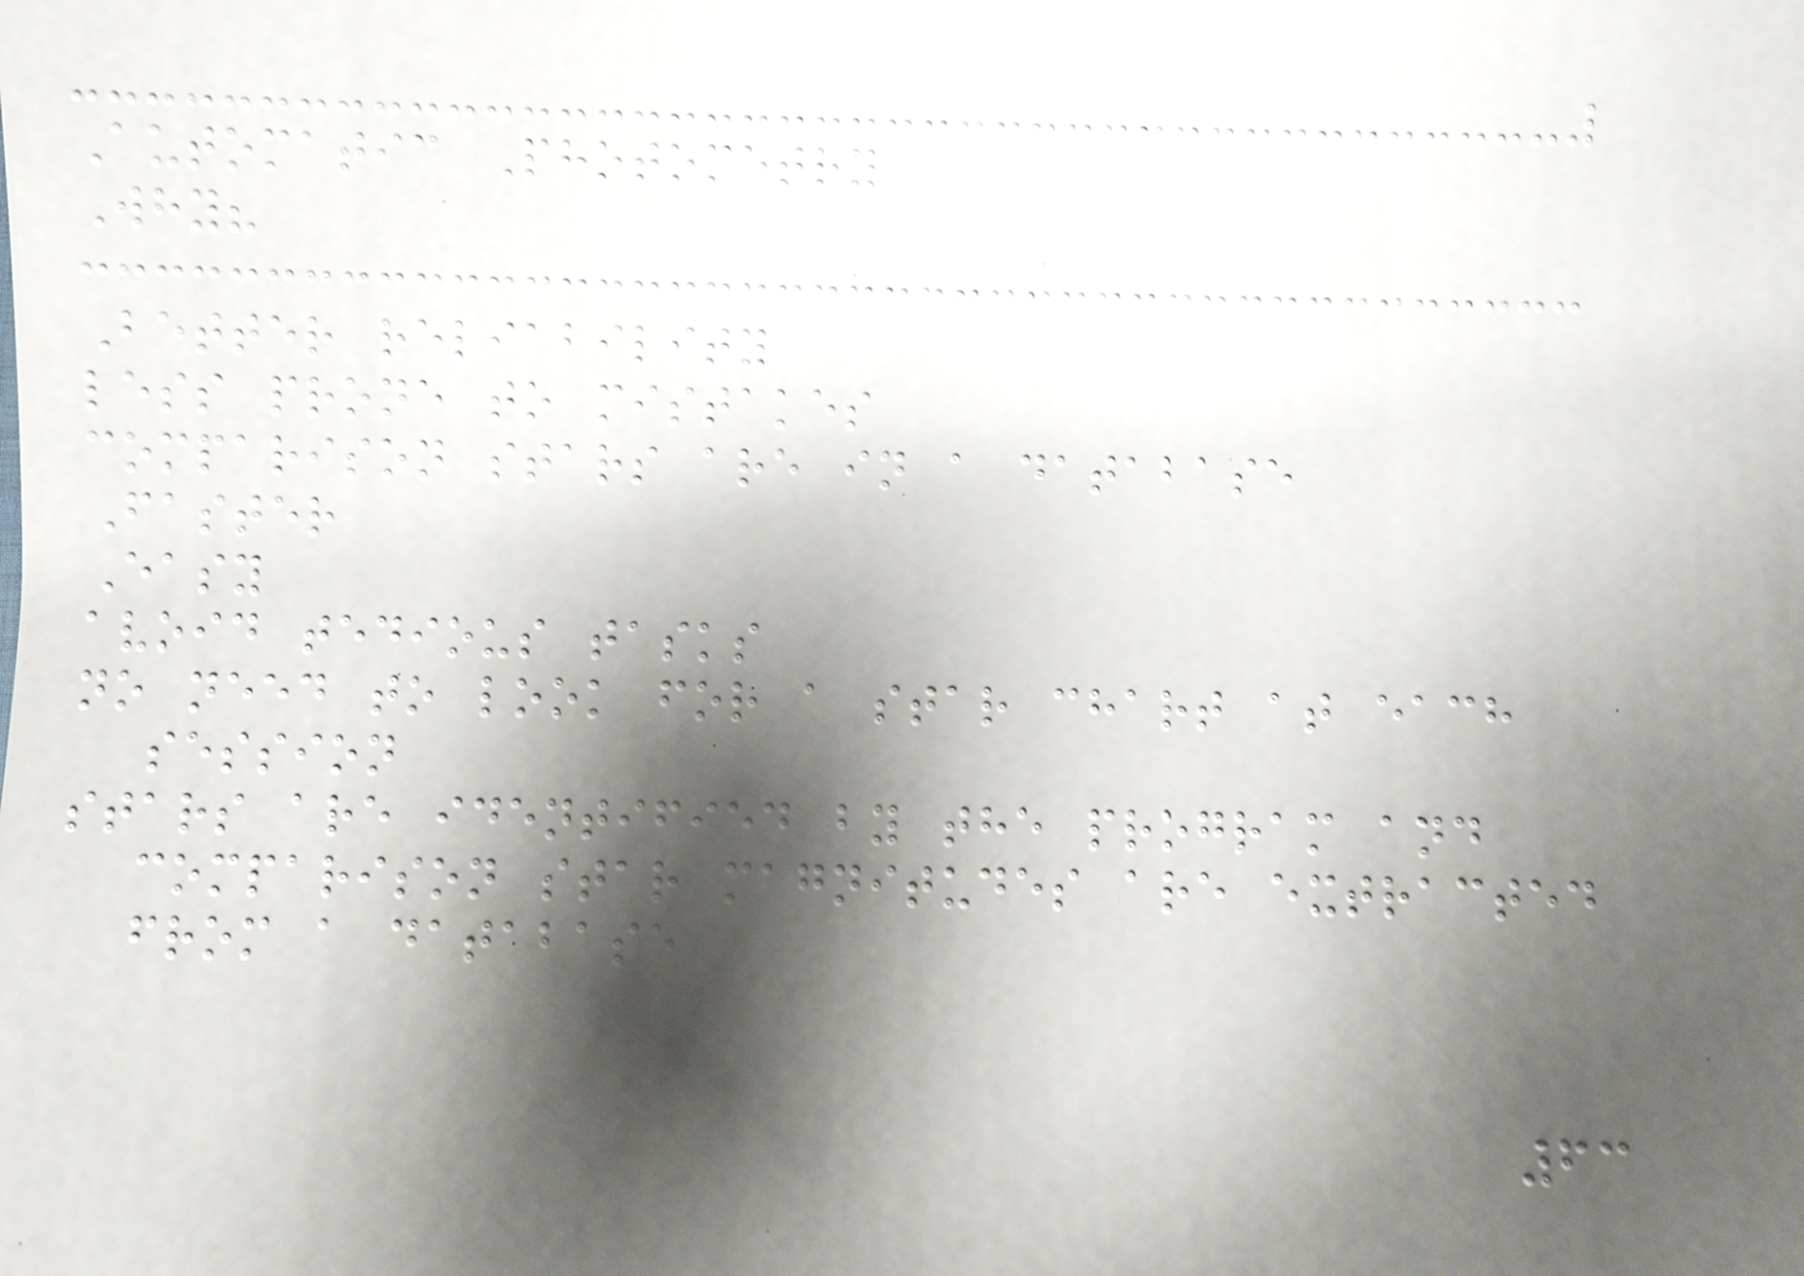Automatic Photometry
Why?
Better reliability
less prone to mistakes
comparison stars are in a database
Faster
Easy
avoid tedious tasks
no need to look for a star chart at each
session
stars are identified by the program and
comparison star magnitudes are extracted
from a database
63
